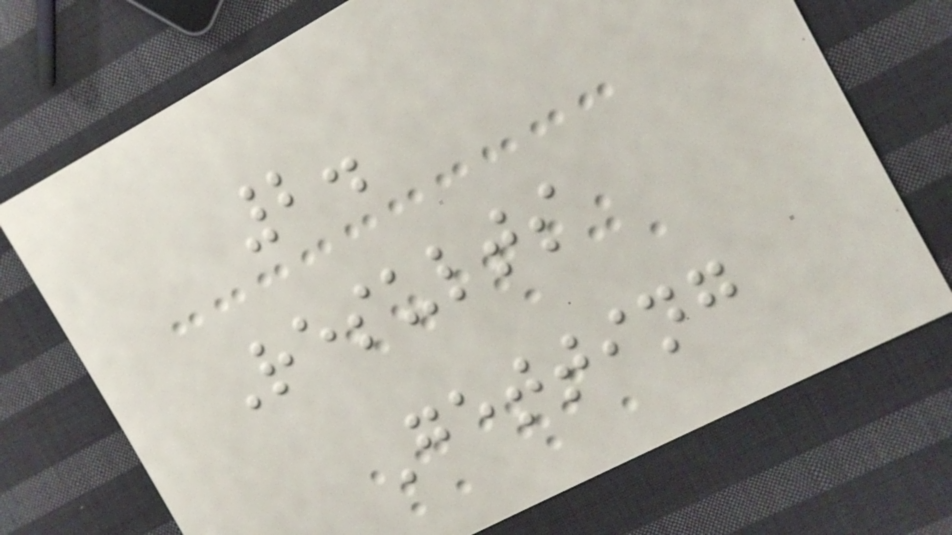2.
Results
Getting
